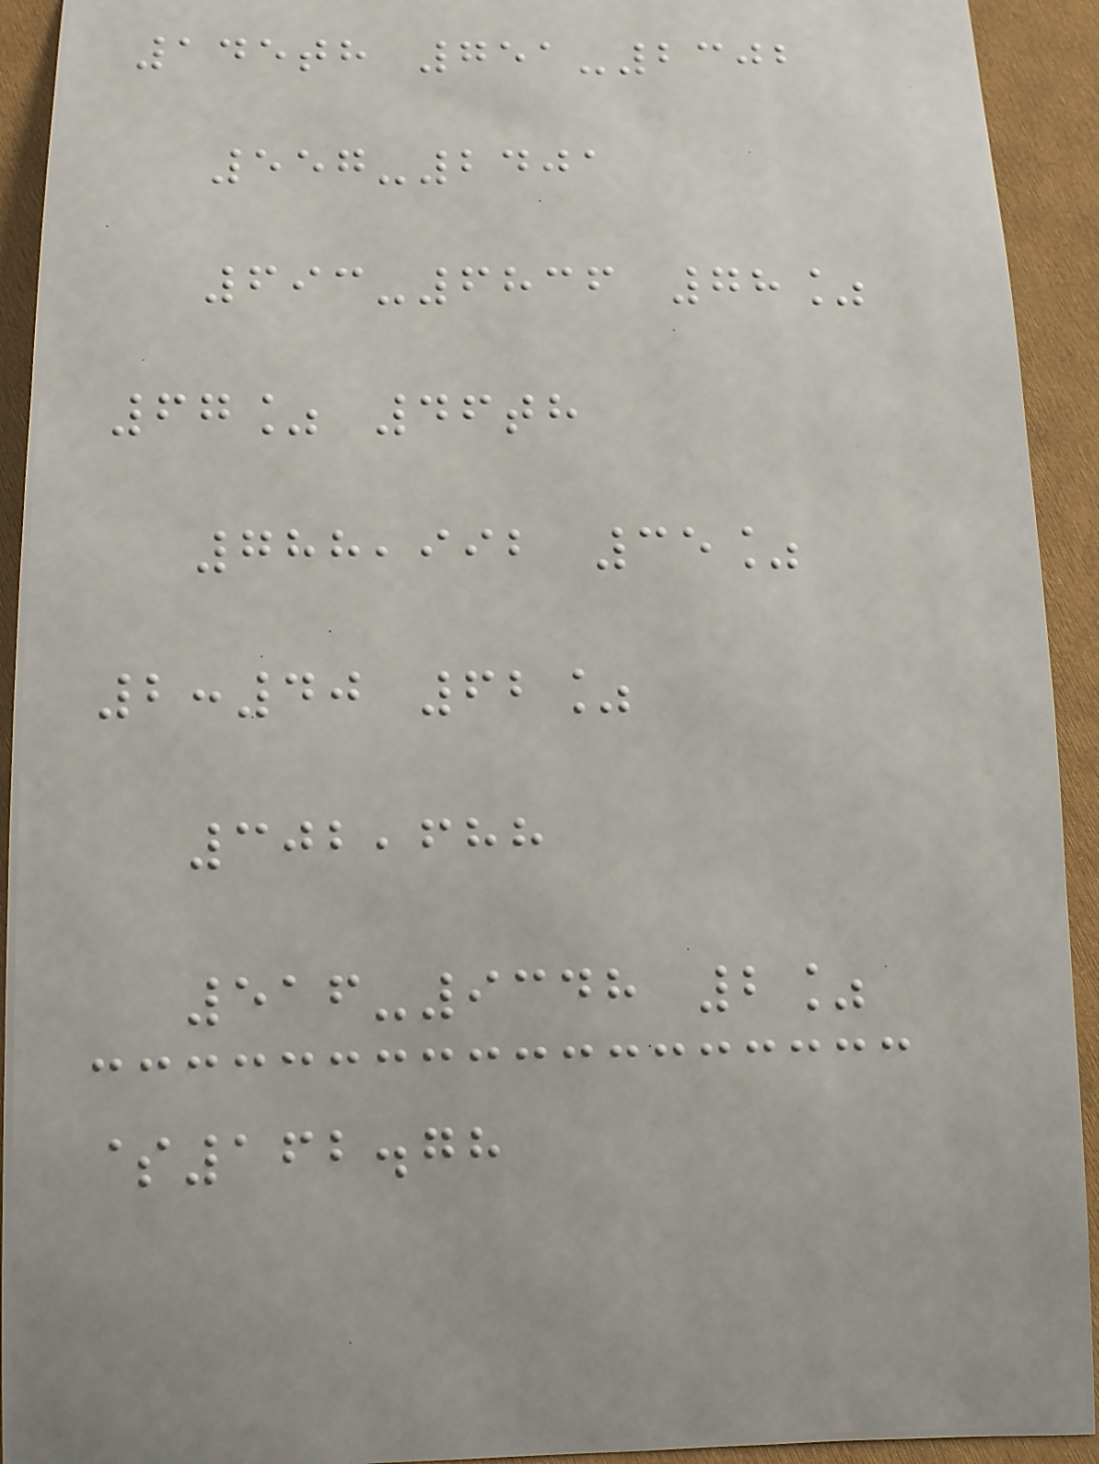145th 751-2302
557-2401
693-6836 78%
67% 46th
788,992 35%
2:40 62%
302,688
516-9348 2%
$162.78
